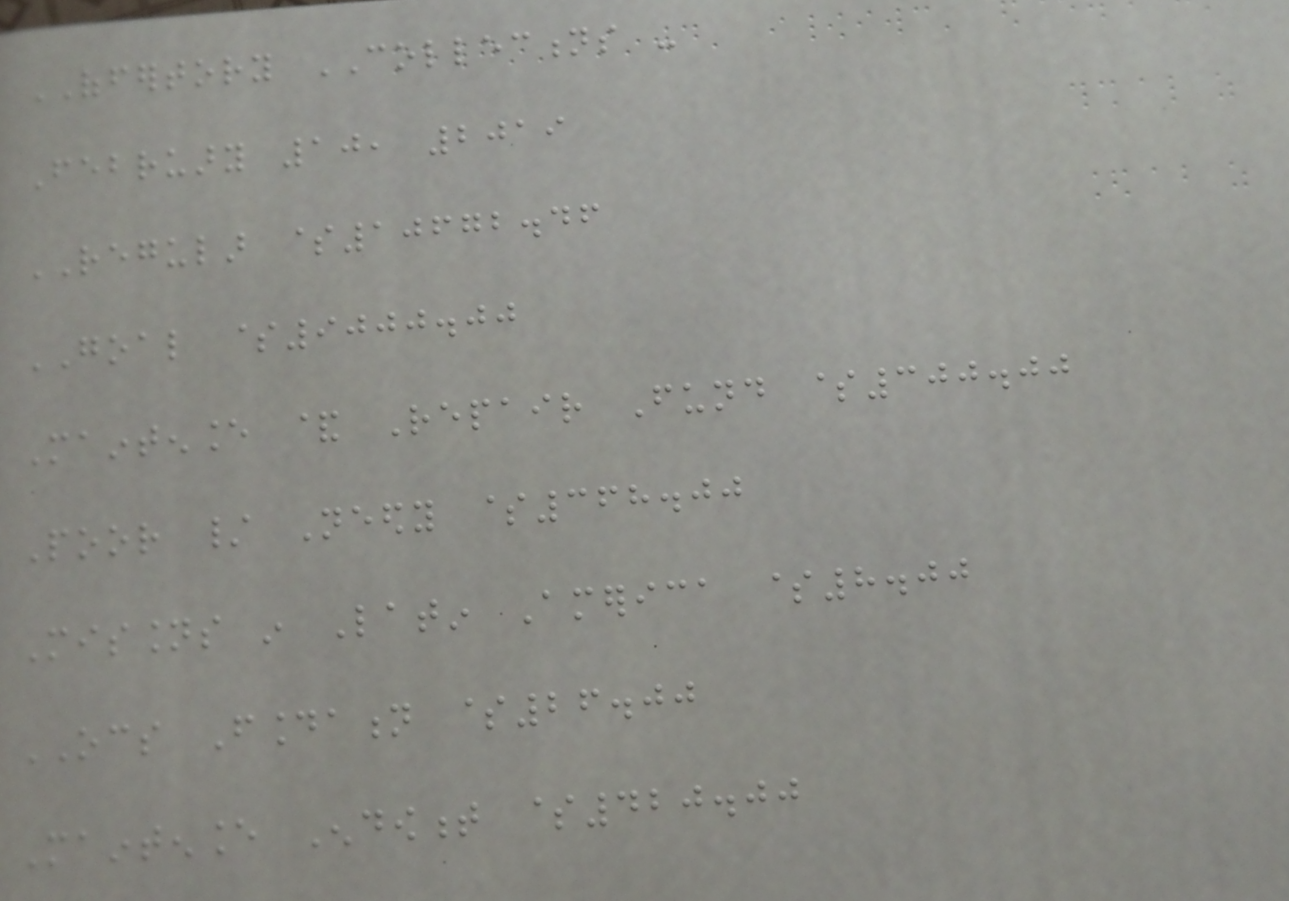OFFERTORY COLLECTIONS -
February 10, 2019
REGULAR $10672.46
GOAL $9000.00
Maintenance & Repair Fund $300.00
Poor / Needy $368.00
Missions in Latin America $8.00
OCS Foundation $26.00
Maintenance Endowment $420.00
